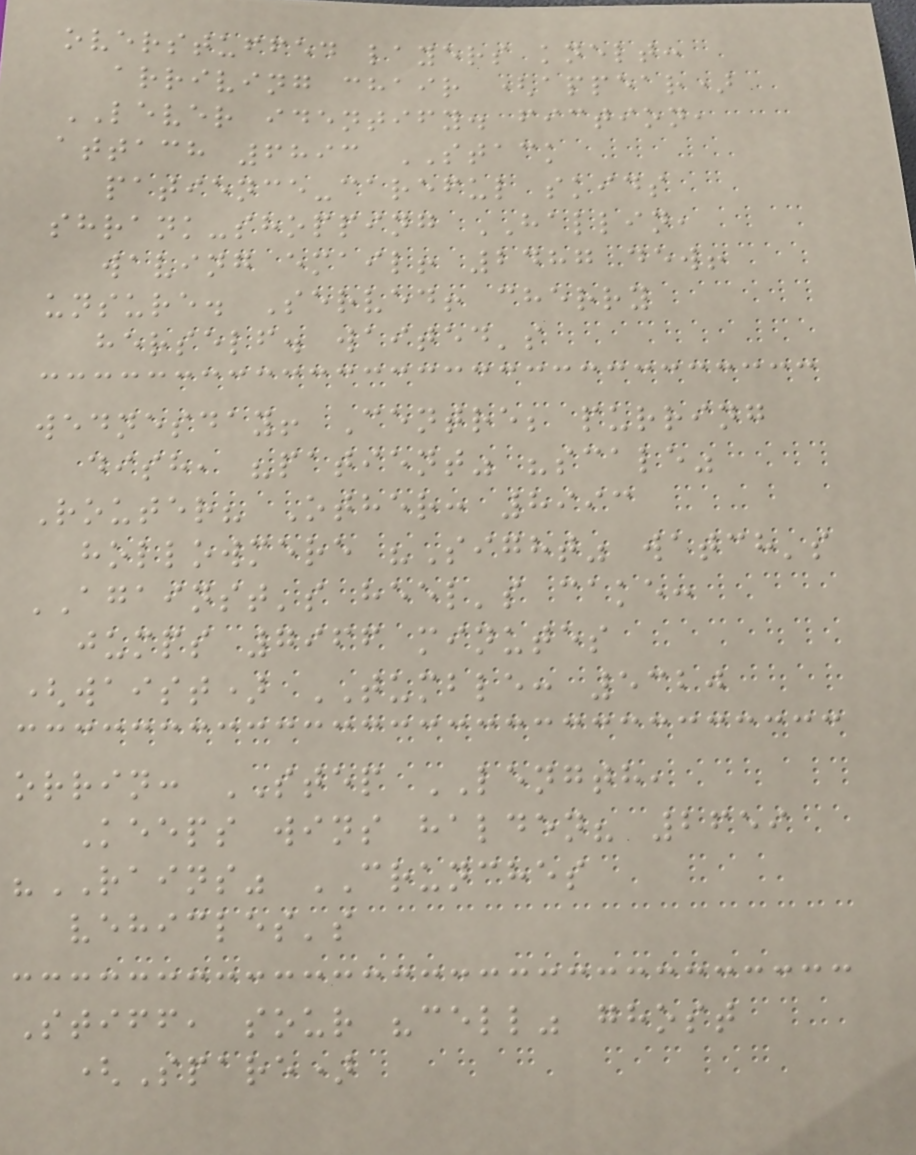overstuffed layers knelt:
arriving chair (appear)
LEVER identify. fiction,
attach 6893 STACK
patience-careful skids
shrank-shopping HALLIN,
waving email! 2487 dew!
unsure. Served! cherry
herself. waited's
wednesday! Centre; purring
dish, "patient" "scale"
Router? Other: 8993
hollowmere "Sight" watch's
AGAINST's heel's cake:
jumps 7966 minutes
(waist) TUMBLE: 5320
orrin: STEP LENGTH,
Keeps wins halden? 2659
"RAINS" CRUNCHES
vehicles's
Stiff, sour "cell" ghost
(Spare)
